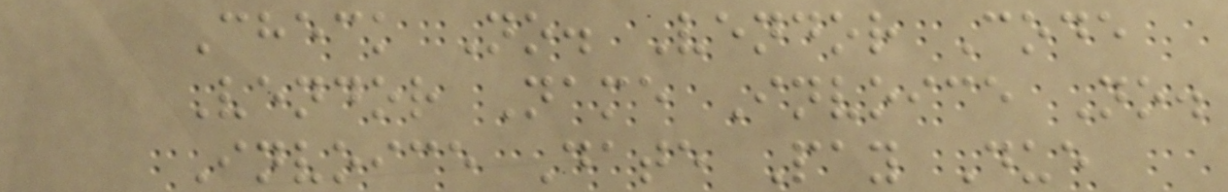Check No. Vendor Code
Vendor Name Invoice No.
Invoice Date Pay Due
